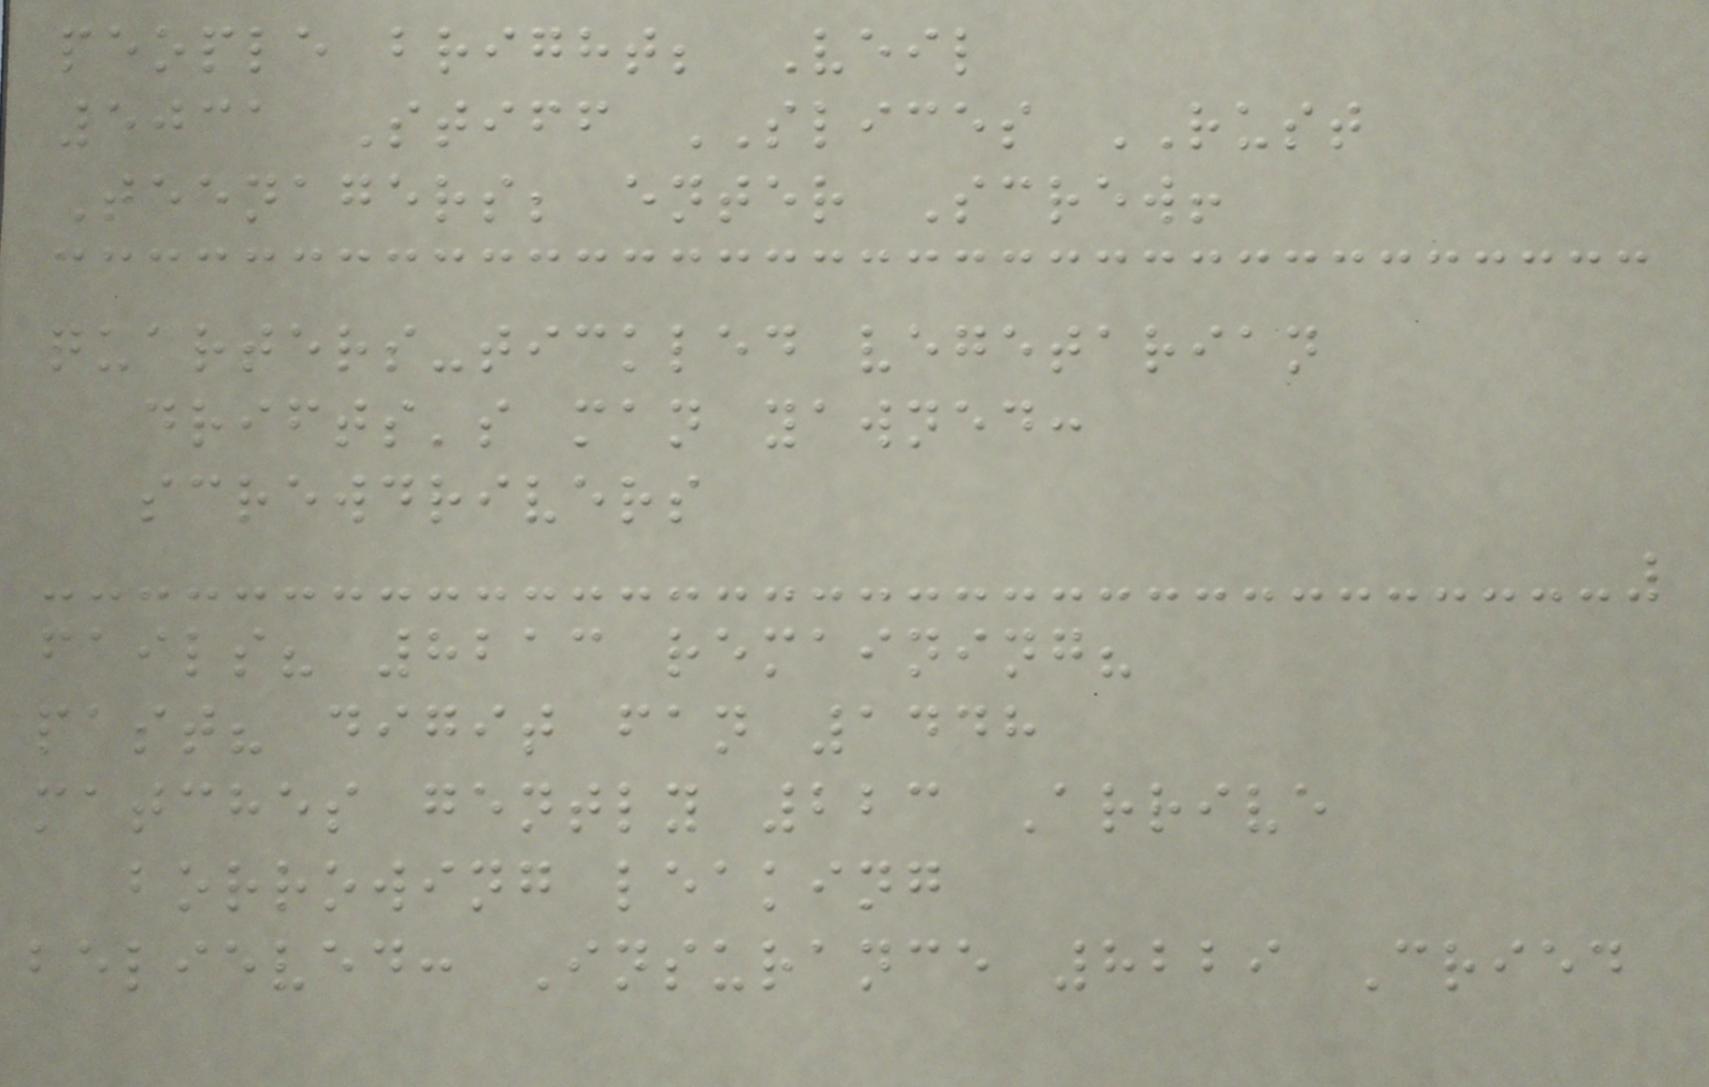people bright; Veil
5031 Stiff SLICES RUST
Teenagers; enter Screw!
quarters-tickled vegetarian
drifts's man yawned:
screwdrivers
fails? 8213 remaining?
past? digit fan 1448
matches gently 223 Arrive
borrowing leaking
believed: Insurance 8229 Cried
